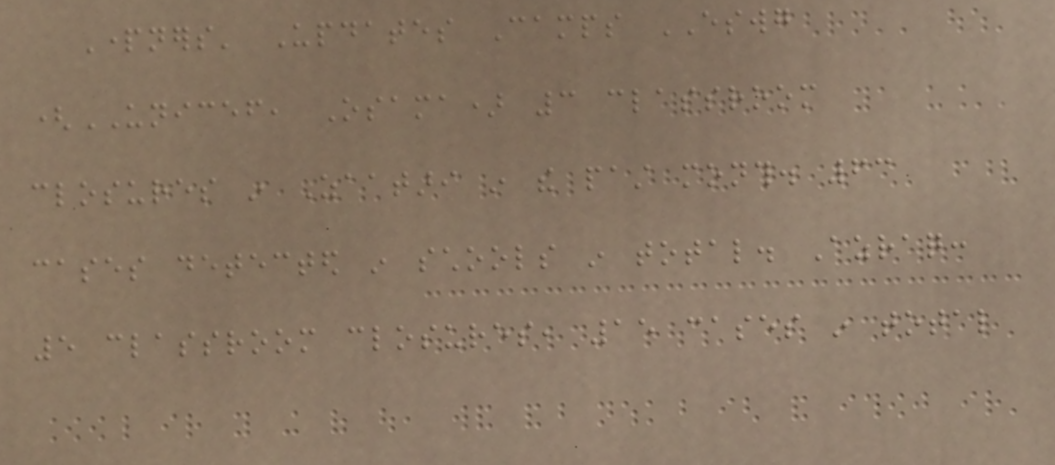Partners' Updates Camps ESWG
(UNICEF, Osama) 3 classroom
closures in Zaatari in the past month. 63
cases detected in schools in total. Azraq:
5 classroom closures, 15 cases in total
